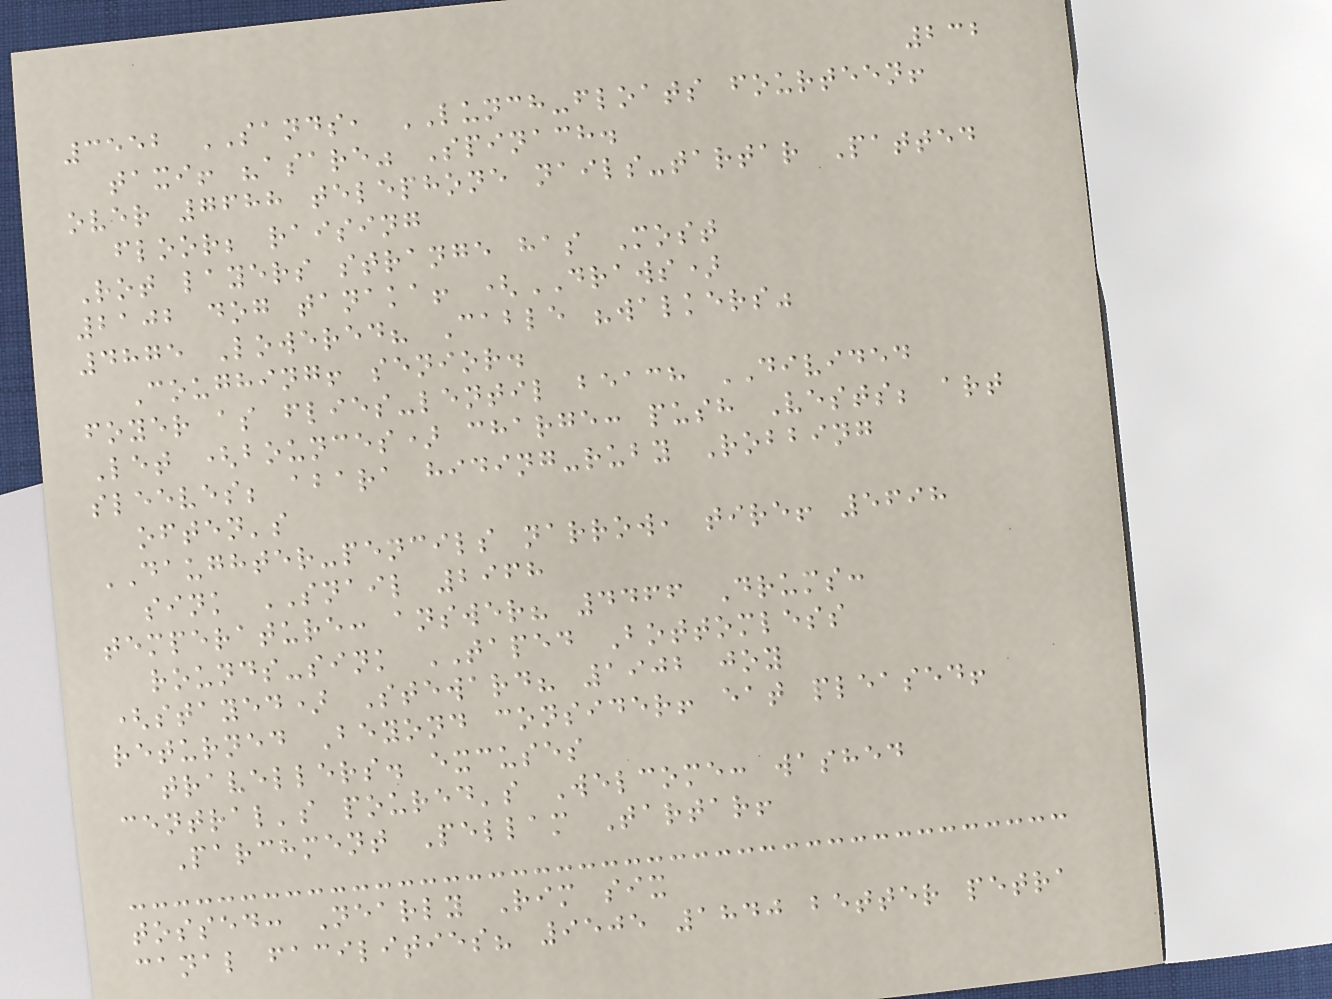232
3552 SANDS, LUNCH-floats fourteen!
taxi! "asare" Spinach.
over 7688 telephone nails-tartar Patted
floor; raising
Rot layers strange has Most
2102 dog tanaka! (DRAWS)
4875 Lowered? Cable "walkers"
Coughing! senior.
foyer as flies-lentil beach DIVIDED
Let (bounces) charge: push Vests; art
sleeves; abara hiding-ruby Robbing
often's
DAUGHTER-pencils narrow, tire! 5698
sink SNAIL 2968
temperature: answer? 4466 Drums:
rounds-sink TAPED Bottomless
(stayed) Steward? 1902 joy
returned Beyond consider! eat pleased!
travellers. excuses
central's poured's Welcome: washed
Parchment Pellam Tartar!
tossed: Nearly Rim six
canal facilities? 9505 1840 better petra
